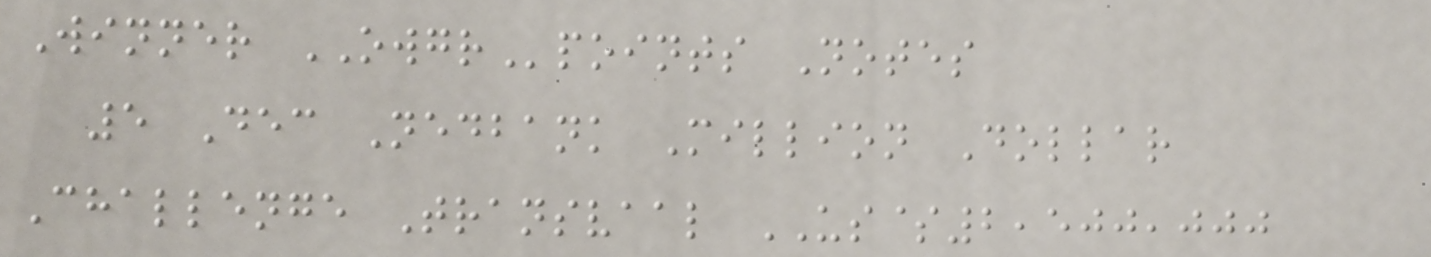Winner OWGRpoints Notes
5 Dec Nedbank Million Dollar
Challenge Transvaal US$2,500,000
